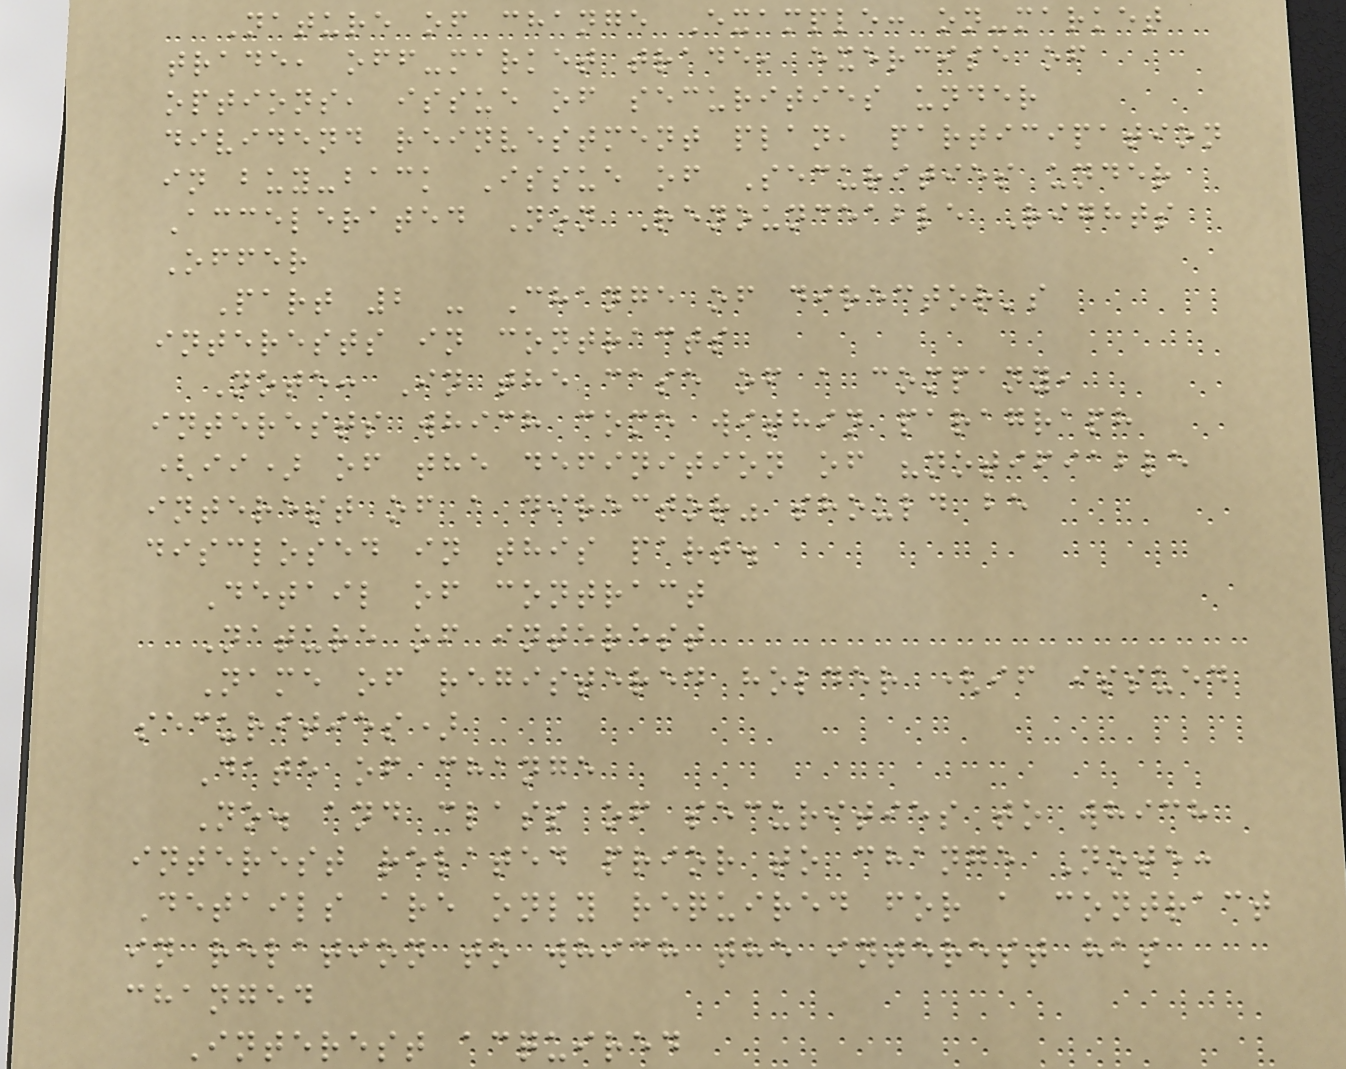Nature of change Example: on-market
trade, off-market trade, exercise of
options, issue of securities under
dividend reinvestment plan, participation
in buy-back Issue of Securities under
Accelerated Non Renounceable Rights
Offer
Part 2 - Change of director's
interests in contracts
Note: In the case of a company,
interests which come within paragraph
(ii) of the definition of "notifiable
interest of a director" should be
disclosed in this part.
Detail of contract
Nature of interest
Name of registered holder (if issued
securities)
Date of change
No. and class of securities to which
interest related prior to change Note:
Details are only required for a contract
in relation to which the interest has
changed
Interest acquired
